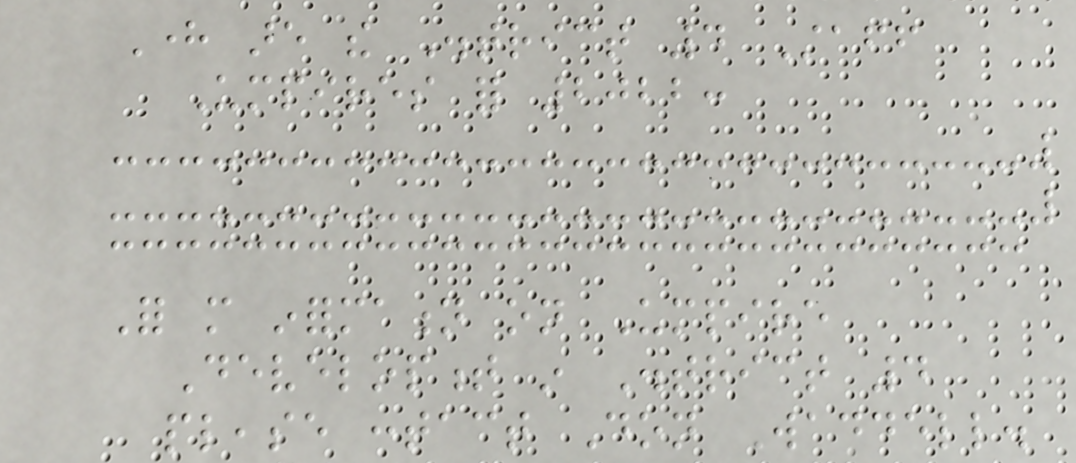Here are the District 4 Staff
Umpires for 2022:
For more information on Umpire
Development in District 4
please contact Don Waddell.
